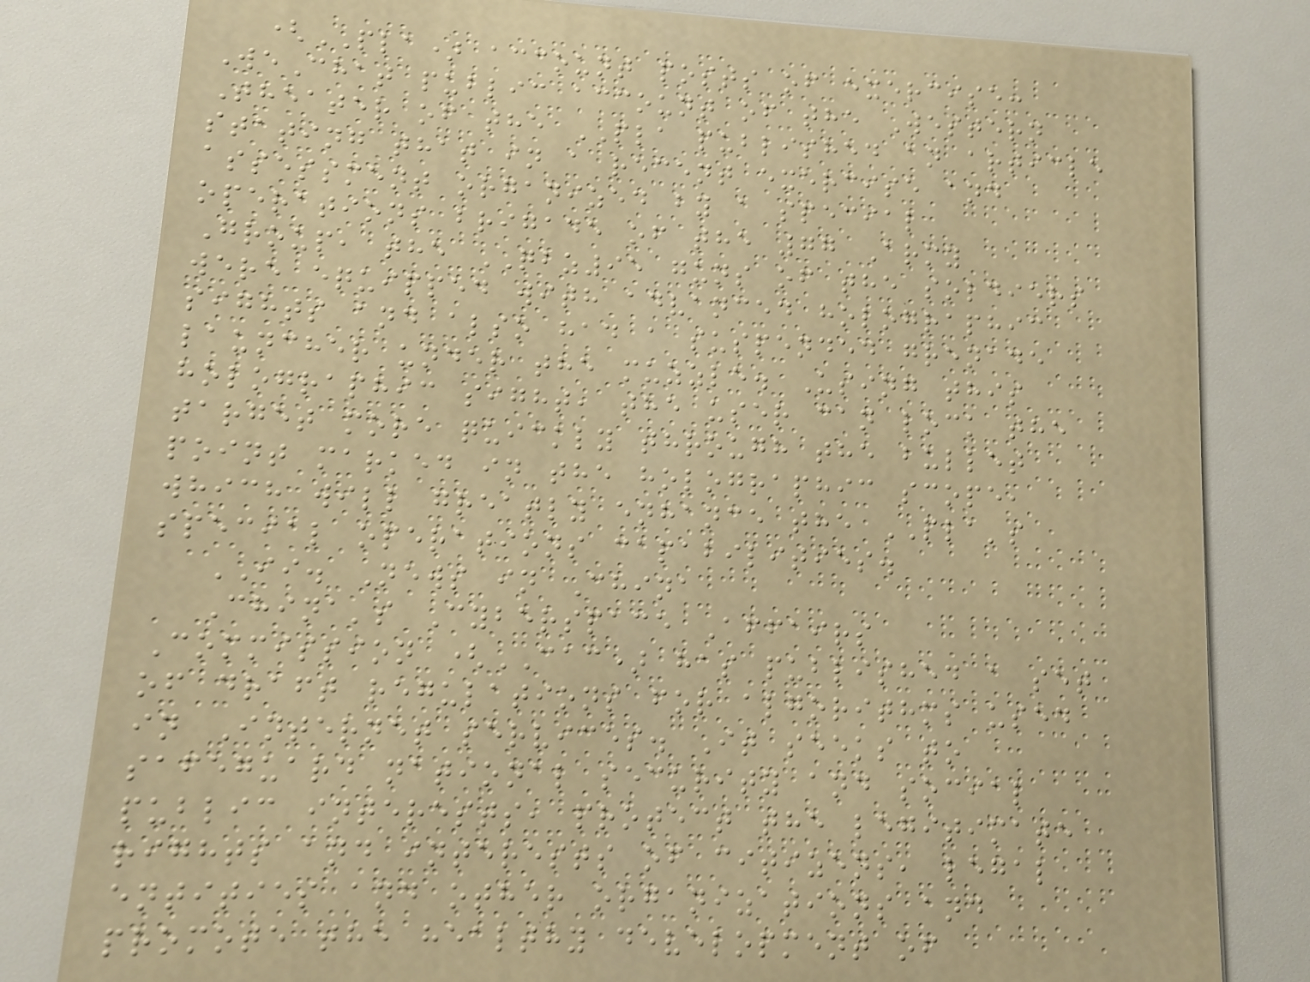(PLA) account posts of exercise:
WeChat public account of the Western
Theater of the PLA published an article
stating that in a recent exercise and
assessment organized by a special
operations brigade of the 77 Army
Group, the QBZ95 guns of the soldiers
were equipped with advanced holographic
sights and also had a suspended grenade
launcher under the muzzle. Using this
holographic sight, the user can lock the
target more quickly through the bullet
point marked in the holographic scope,
which will greatly enhance the PLA's
special operations capabilities.
II. News in China
China's Cyberspace Affairs
Commission (CAC) has published a set
of draft regulations for algorithms used
in Internet services. It seeks to
safeguard national security and social
public interests, protect the legitimate
rights and interests of citizens, legal
entities and other organizations and
promote the healthy development of
